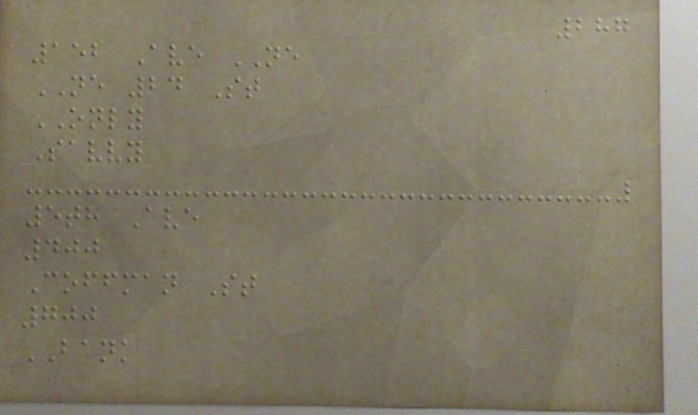287
152 Ave NE
NE 24 St
ONLY
Savvy
5th Ave
400
Coffman St
700
BANK
